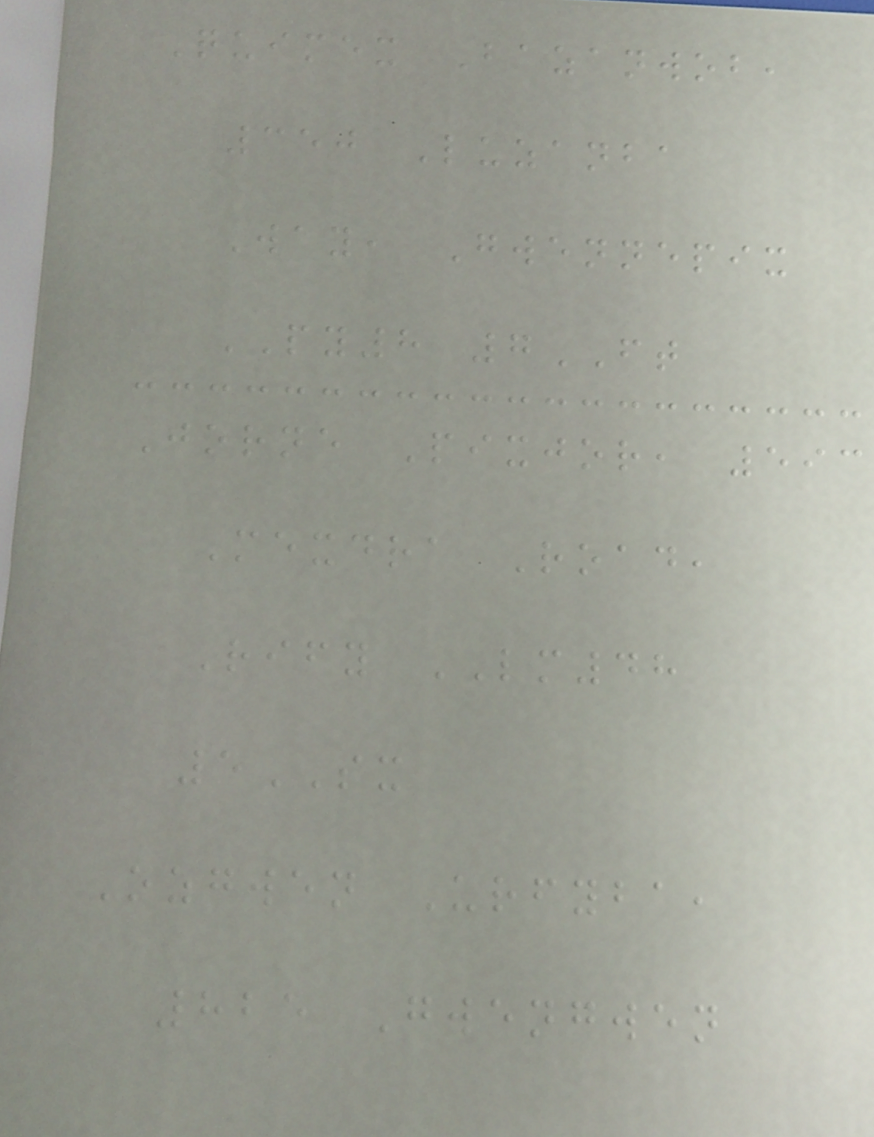Quimex Bazanwob,
350 Luzanba
Way, Gwennepix
PY8 7FT
Jorne Pixjor, 593
Mexdra Road,
Rify LM48
5SX
Ozgwen Urfyba,
825 Gwengwen
